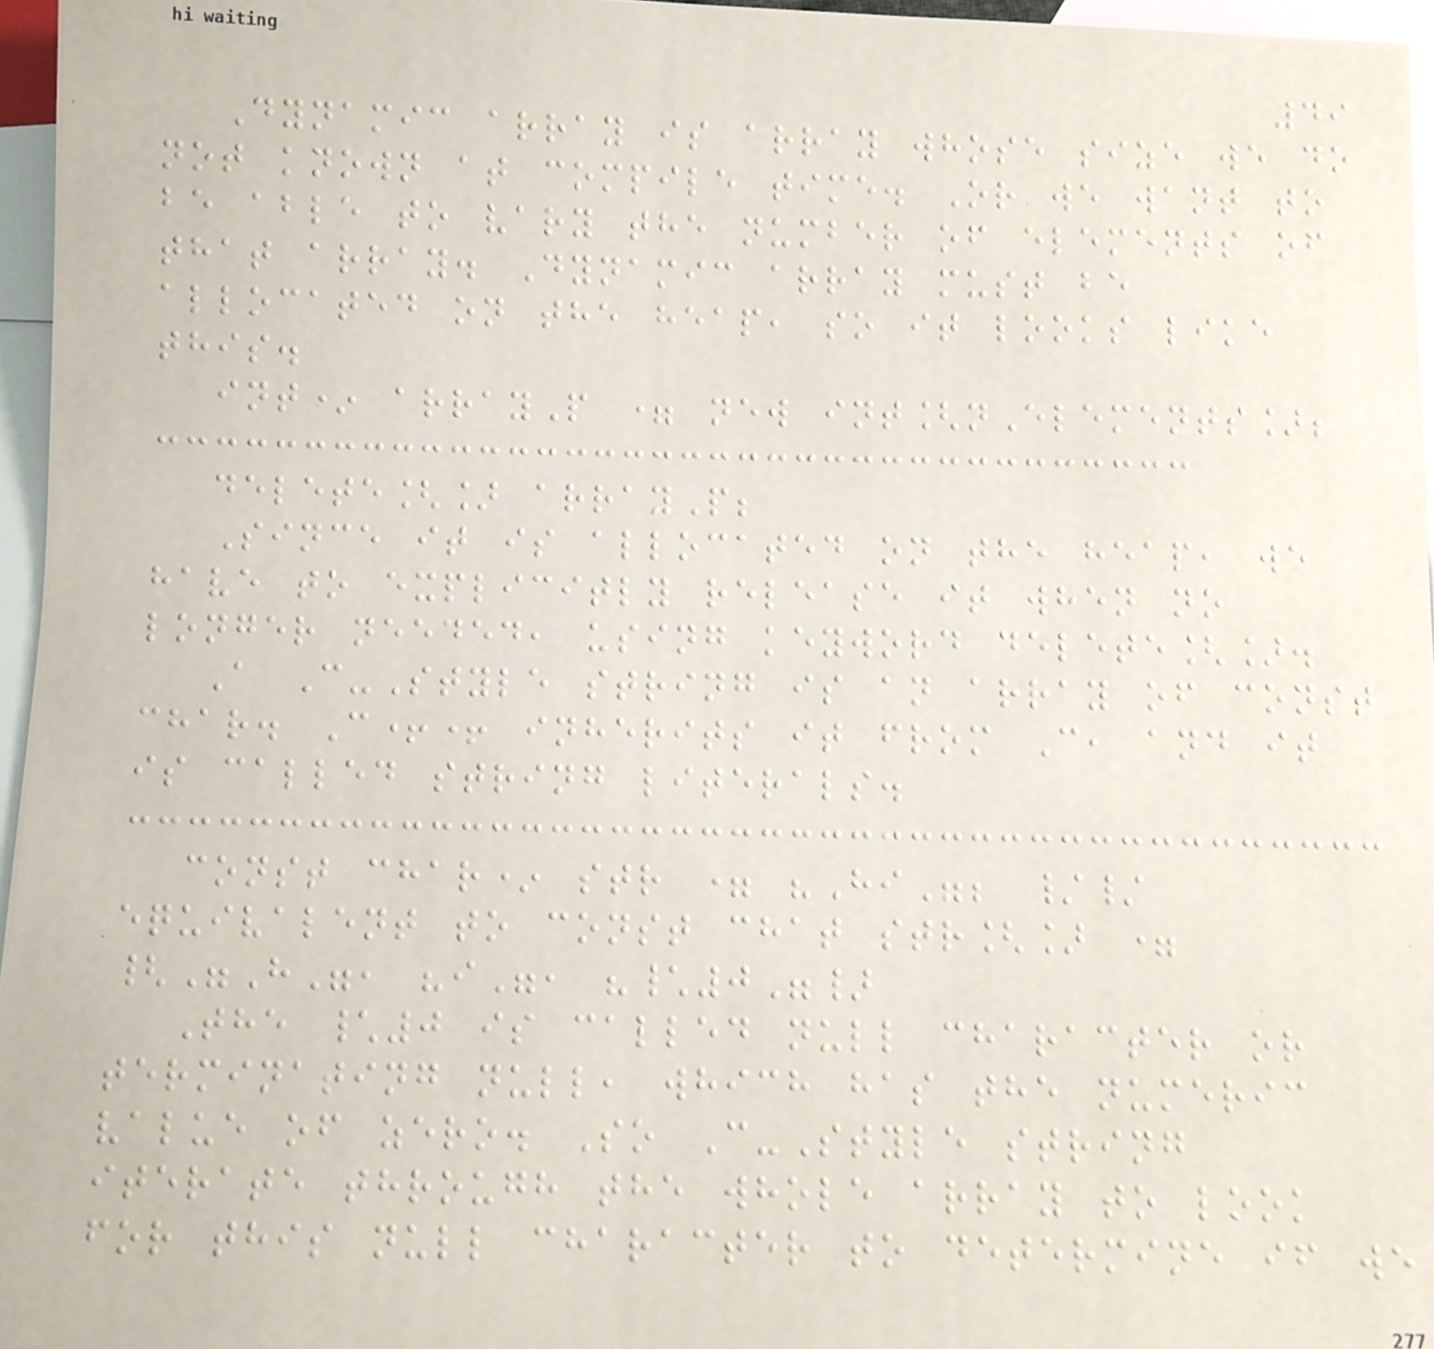49
Dynamic array is array whose size we do
not known at compile time. Or we want to
be able to vary the number of elements of
that array. Dynamic array must be
allocated on the heap, so it looks like
this.
int* arrayP = new int[nElements];
delete[] arrayP;
Since it is allocated on the heap, we
have to explicitly release it when no
longer needed, using keyword delete[].
A C-Style string is an array of const
char. C++ inherits it from C, and it
is called string literals.
const char* str = "Hi"; //
equivalent to const chat str[] =
{"H", "i", "\0"}
The \0 is called null character or
terminating null, which has the numeric
value of zero. So C-Style string
iterate through the whole array to look
for this null character to determine if we
